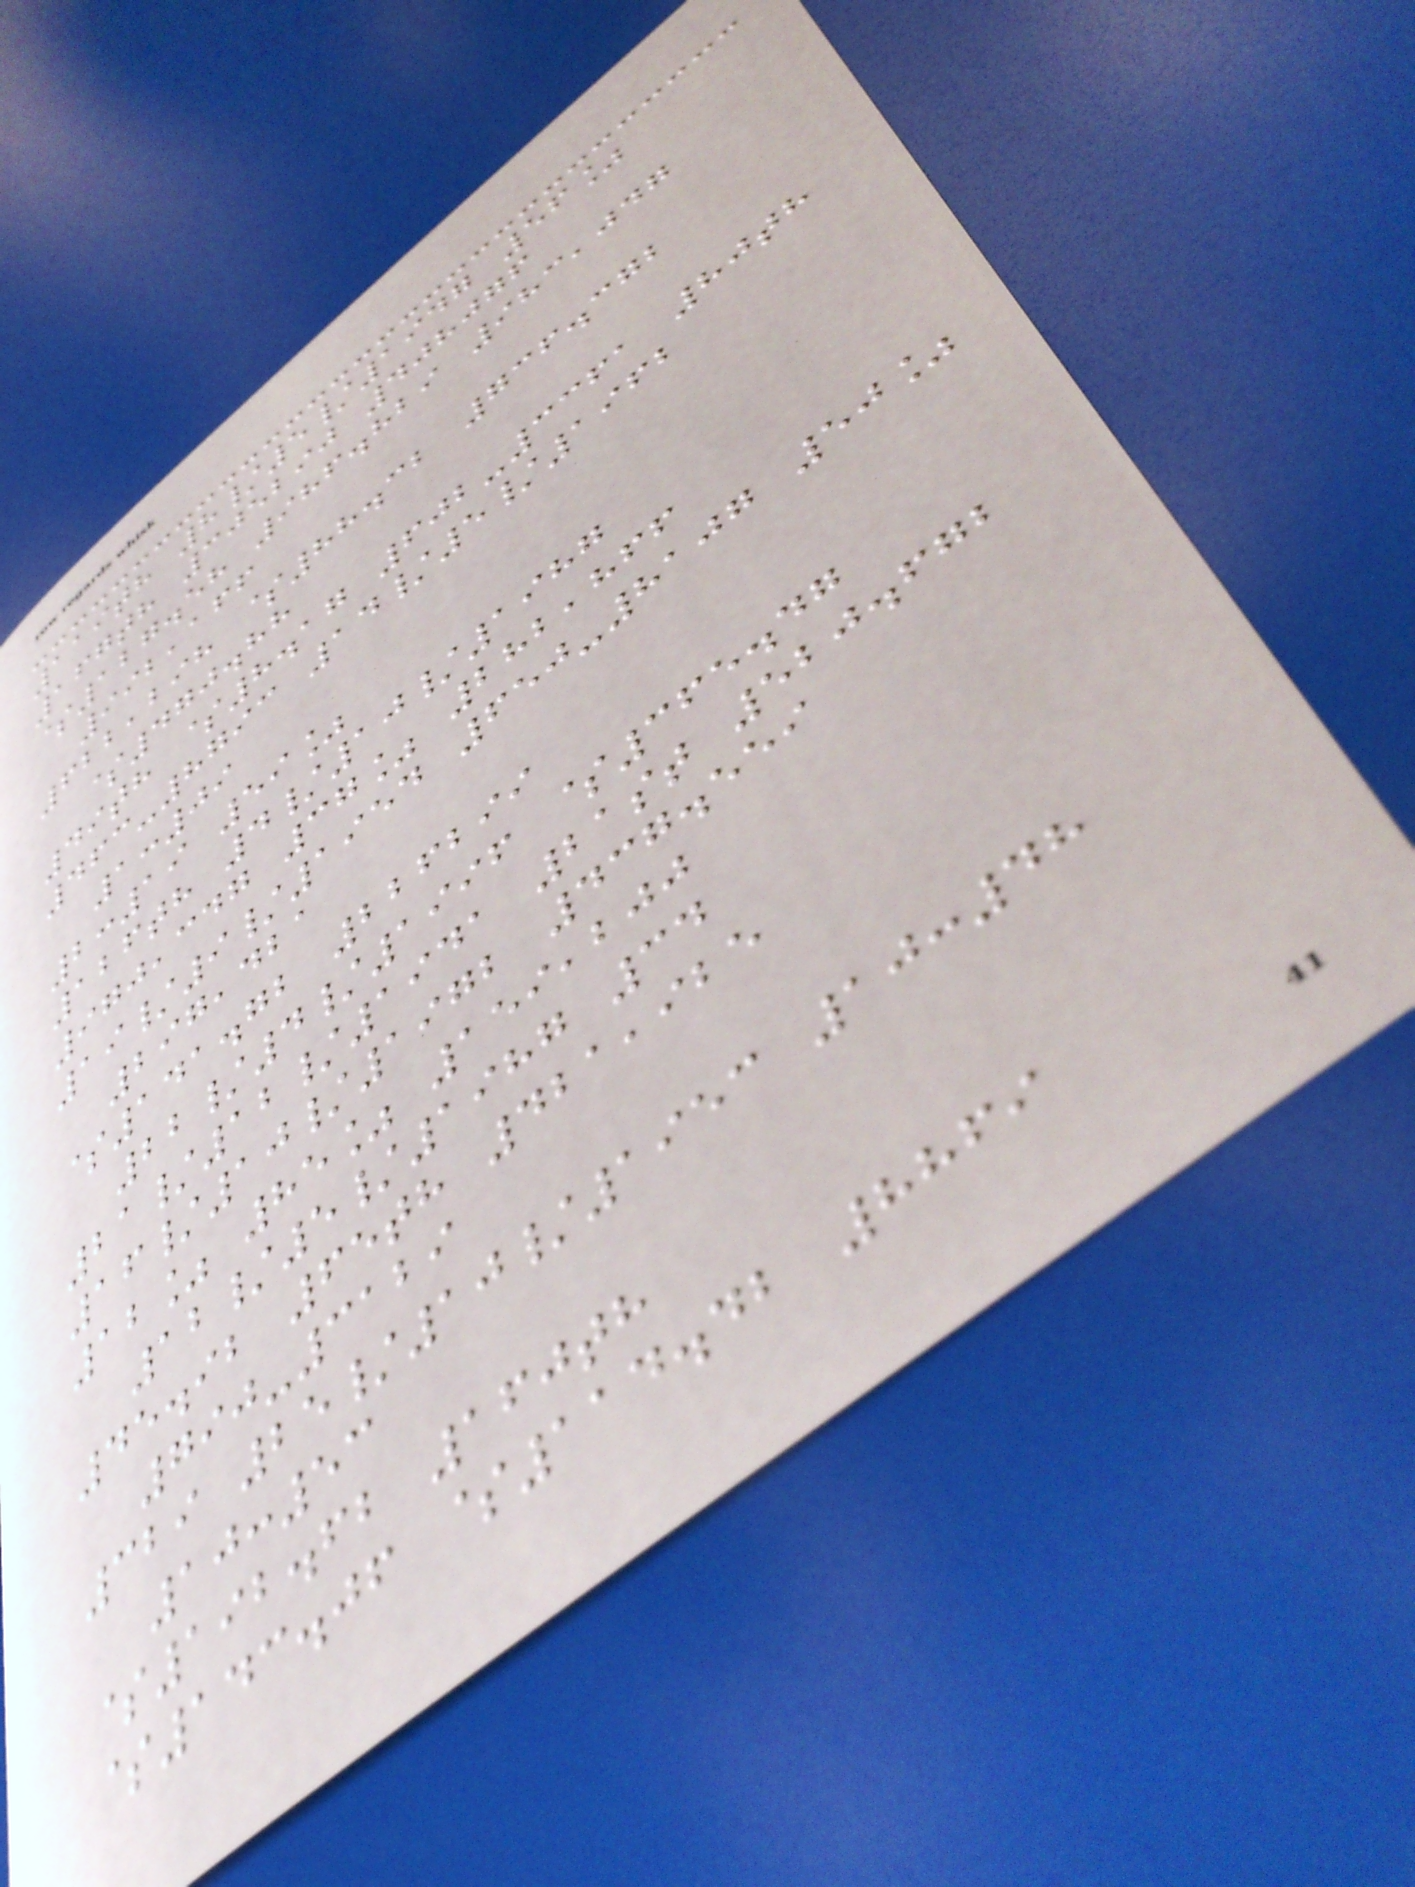119th 8/5/1947 56%
167th 305290 408076
$127.58 986.829 983,047
992,166
622,298 $88.32 736.372
$470.88
49th $8.17 602-3361 80th
463-8793 14/5/1962
1:09
2:19 59%
126th 4/10/1987
970,347 37% 282,866
19/9/1954 650-8107 50%
297,421
$141.72 226299
22/4/1996 $365.47
21/12/1941 21st 520.672
16/10/1972 437.559
12% 85% 159,200
12/5/1987 34
45.92 65th 421,925
790-3129
329 25/10/1953 10:48
10:53
$192.62 160th
$143.06 $114.42 8869
